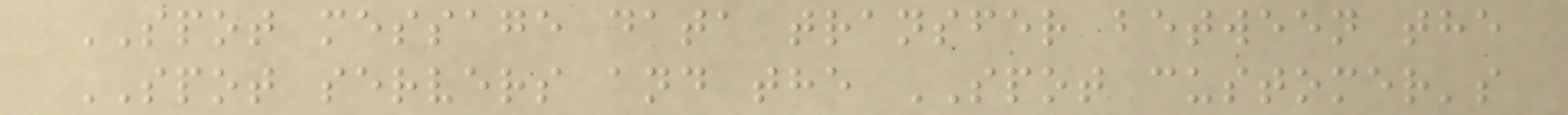SPOT message data transfer between the
SPOT servers and the SPOT customer's
